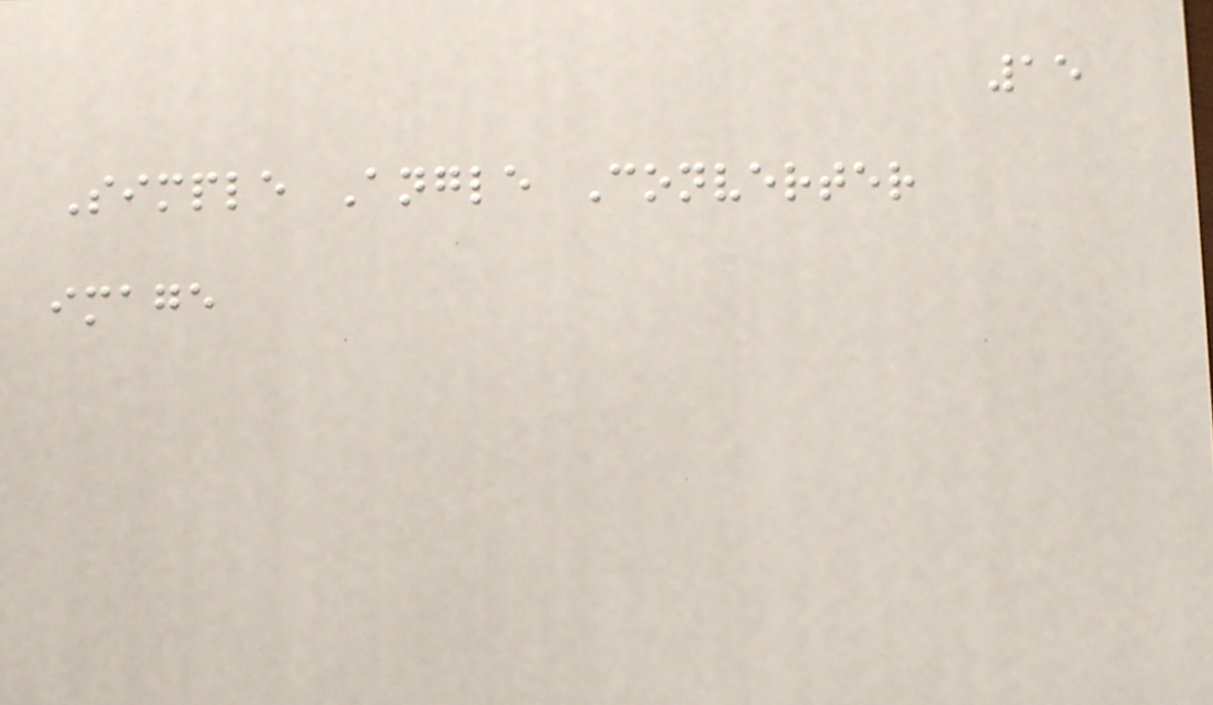15
Simple Angle Converter
image
